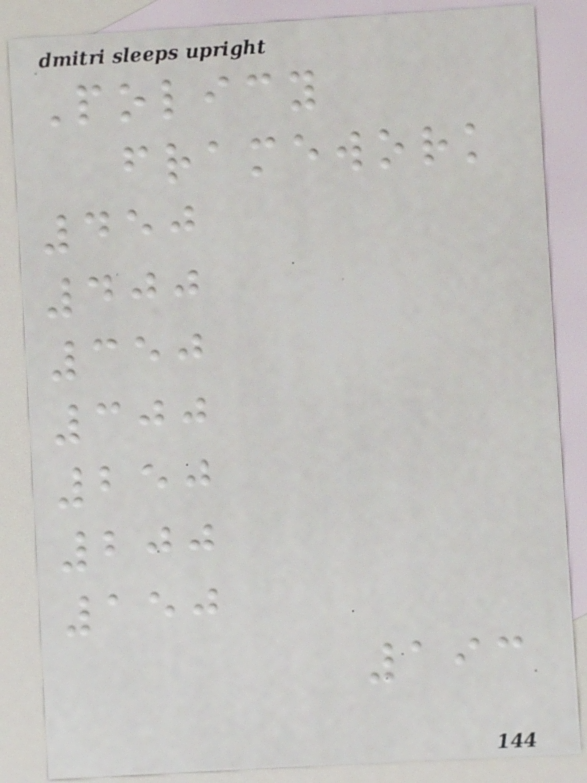Policy
framework
450
400
350
300
250
200
150
193
